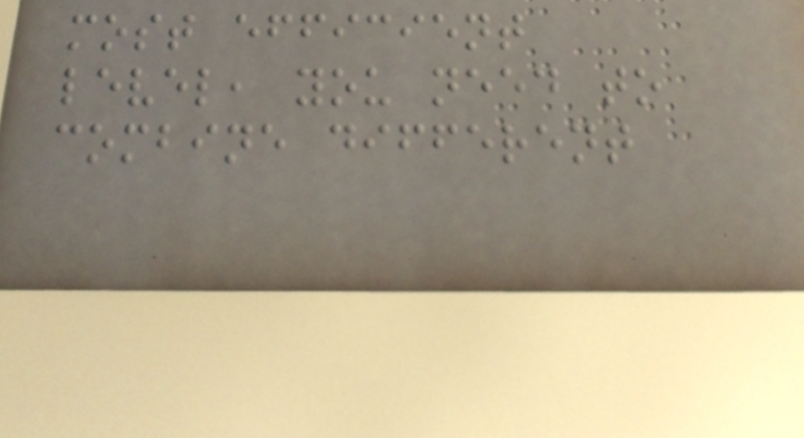most efficient
level, you need to
combine different
